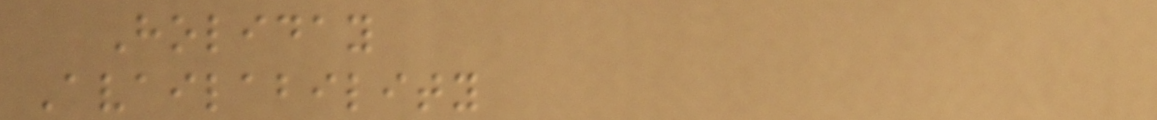Holiday
Availability
